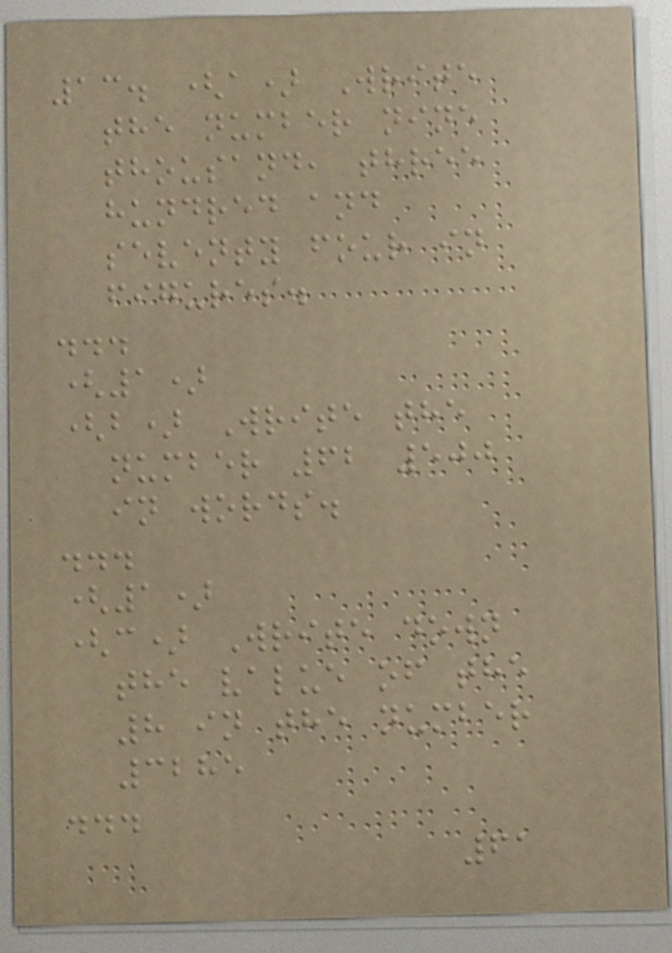13. (a) Write
the number nine
thousand, three
hundred and
seventy four in
figures.
...
(1)
(b) Write the
number 62 500
in words.
...
(1)
(c) Write down
the value of the
8 in the number
3285
...
61
